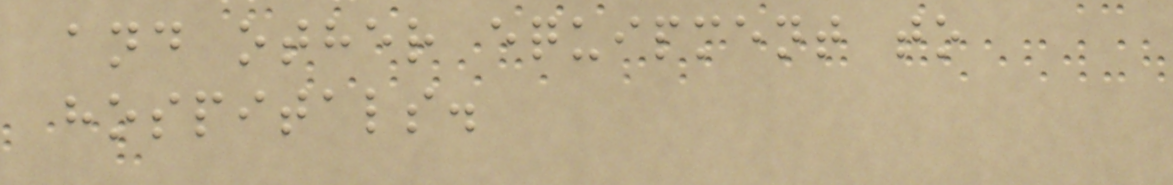and other equipment to
hospitals.
